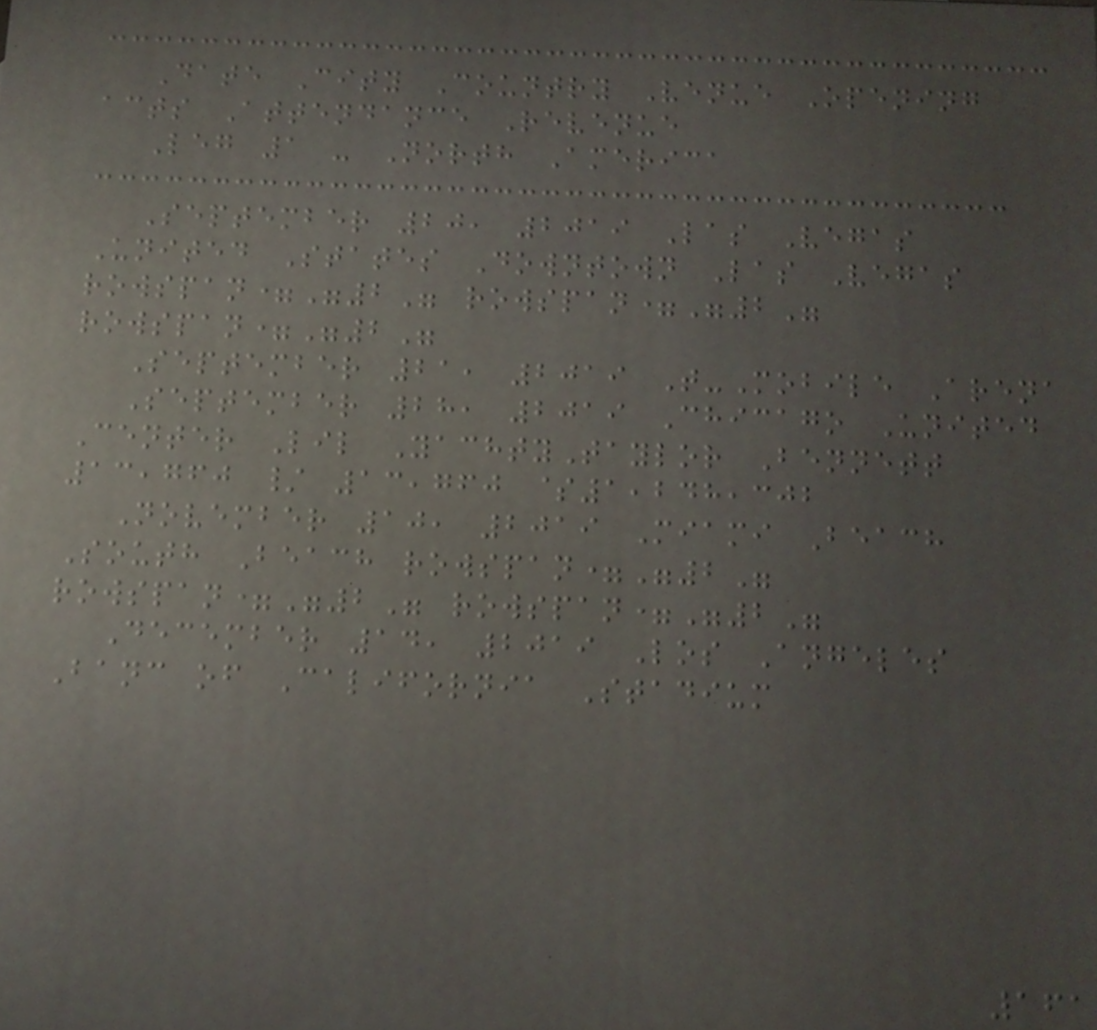Date City Country Venue Opening
acts Attendance Revenue
Leg 1 - North America
September 20, 2019 Las Vegas
United States Downtown Las Vegas
rowspan="2" rowspan="2"
rowspan="2"
September 21, 2019 T-Mobile Arena
September 28, 2019 Chicago United
Center Lil YachtyTaylor Bennett
13,760 / 13,760 $1,248,302
November 10, 2019 Miami Beach
South Beach rowspan="2"
rowspan="2" rowspan="2"
December 14, 2019 Los Angeles
Banc of California Stadium
161
